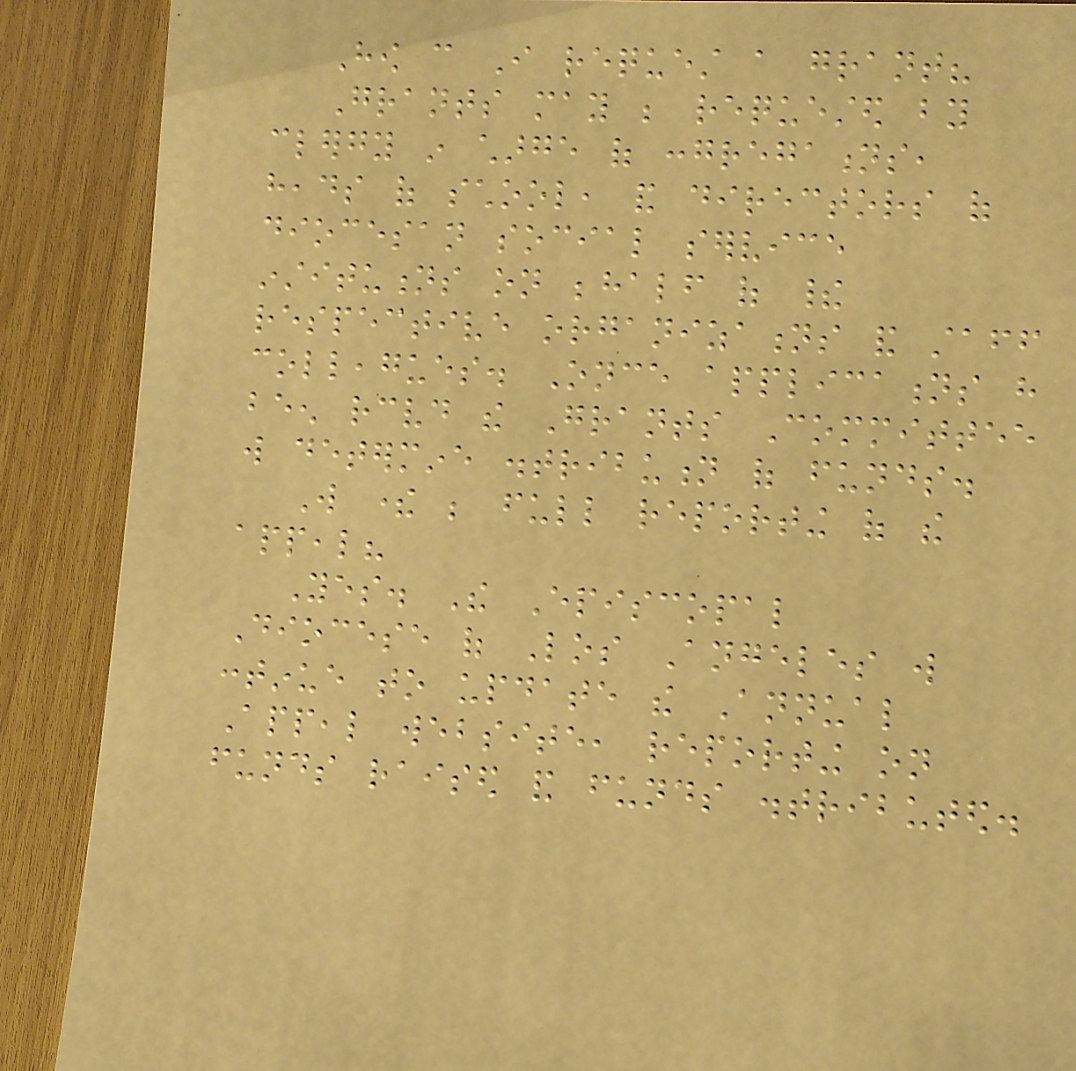How can I request a grant?
Grants may be requested by
clergy in charge of congregations,
heads of school, and directors of
diocesan social service
institutions on behalf of their
respective organizations and staff
colleagues. Once applications have
been received the Grants Committee
will determine distribution of funds.
Will there be full reporting of the
appeal?
Yes. The Episcopal
Diocese of Los Angeles will
continue to update the Annual
Appeal website, reporting on
funds raised and funds distributed.
